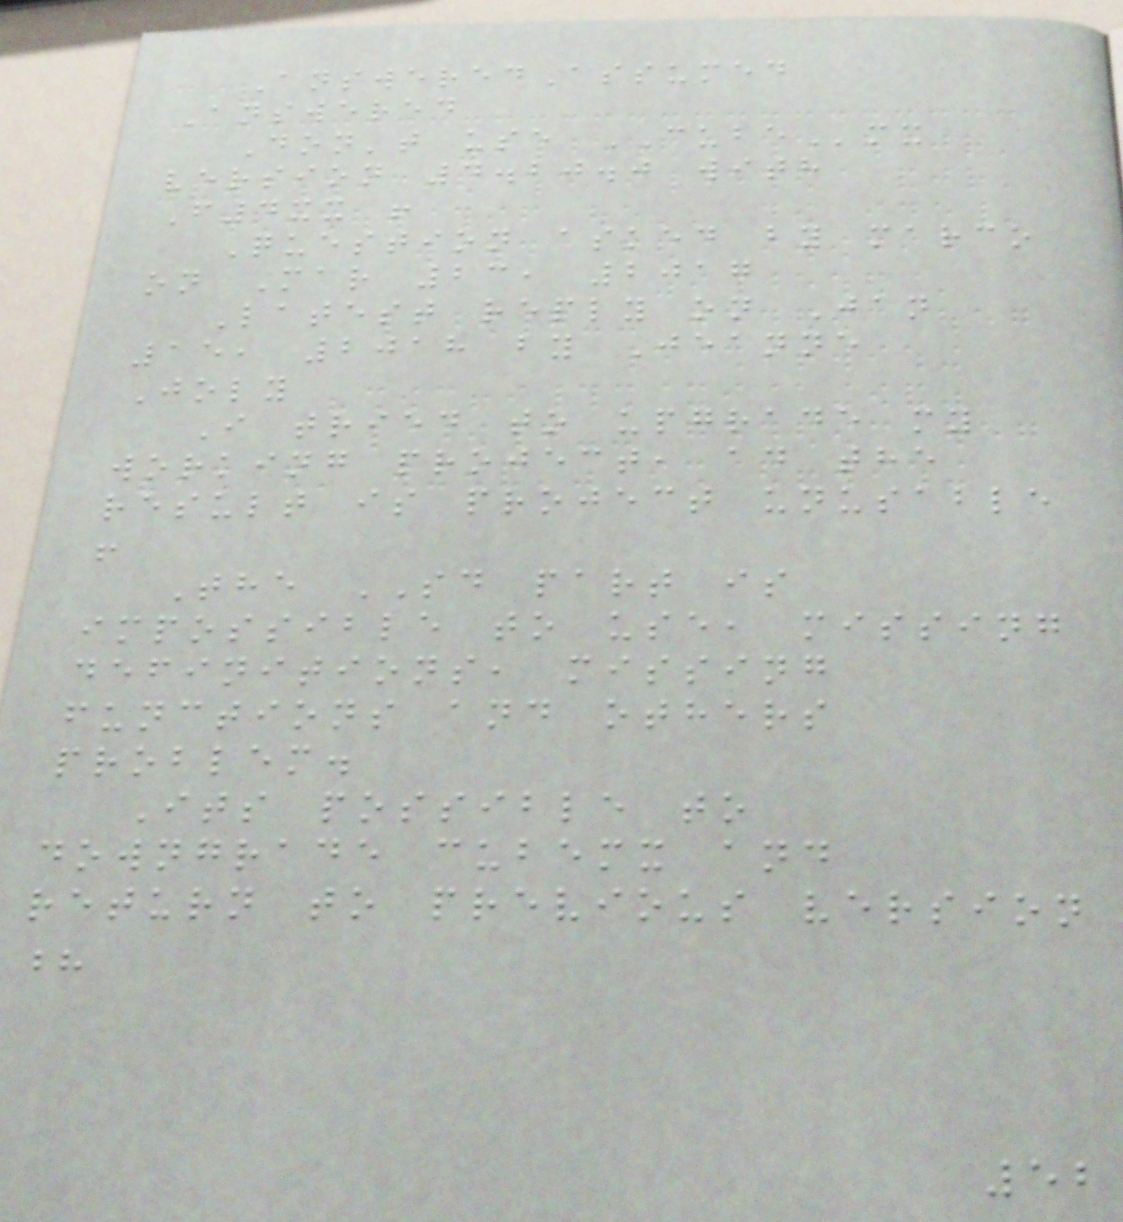AnsweredAssumed
Answered
Don't use CUBEmx
version 4.20.0 with
F4xx !
Question asked by marco
on Mar 23, 2017
Latest reply on Jan
15, 2018 by Jeanne
Joly
I tried to upgrade my
working project, ad the
result is project unusable
!
The SD part is
impossible to use, missing
definitions, missing
functions and others
problem.
Its possible to
downgrade cubemx and
return to previous version
?
52
